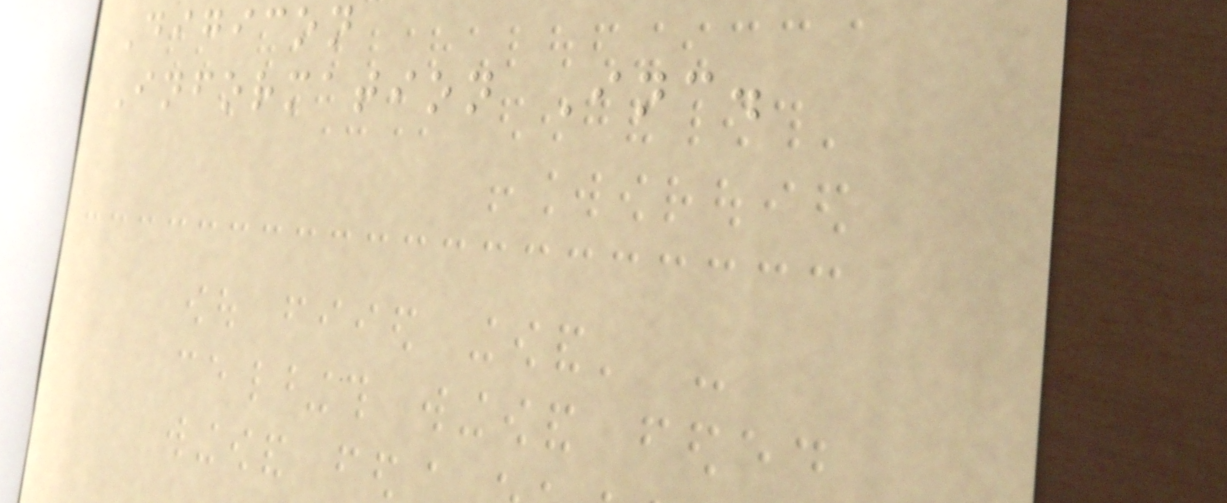Digicon
Information Inc.
